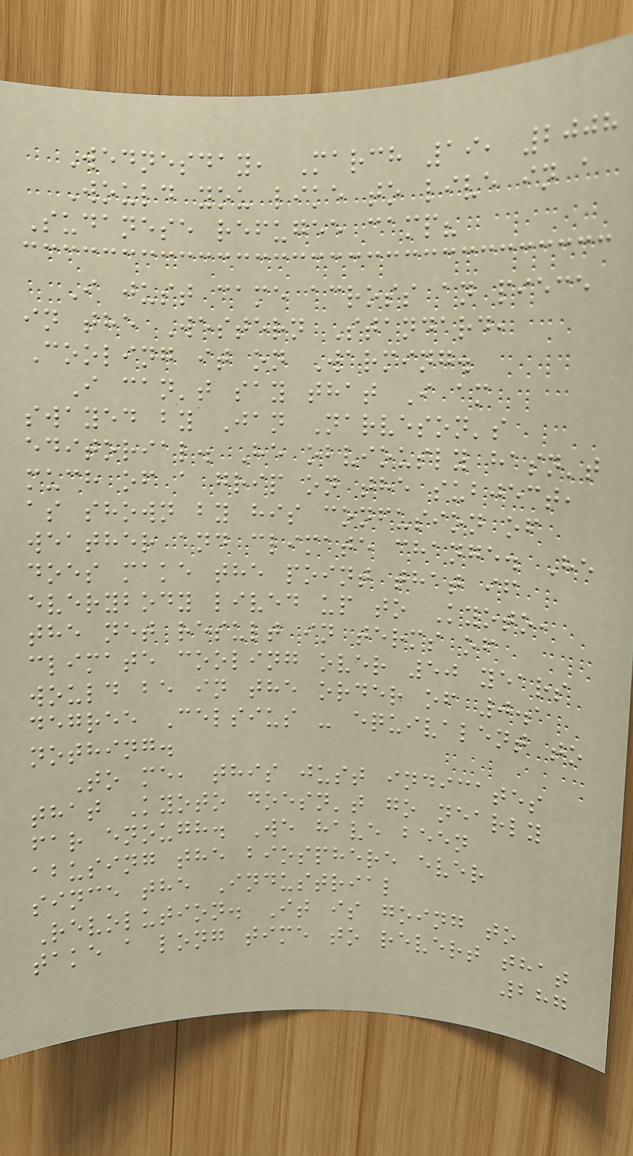Wednesday, March 19, 2008
Would you like to live in a
Sudanese refugee camp?
I just came across an piece
in the Western Standard,
Cooling it on Warming.
I can't say that I am
swayed by Jan Narveson's
editorial. He obviously hasn't
much of a grip on the subject,
as shown by his confusion of
weather and climate change. He
does make the point that if
everybody lived up to Kyoto,
the net result in terms of
climate cooling over 50 years
would be in the order of 0.1
degree Celsius - equivalent to
nothing.
To me, this just indicates
that Kyoto doesn't go nearly
far enough. We have been
abusing the biosphere ever
since the Industrial
Revolution. It is going to
take a long time to revert that
287
